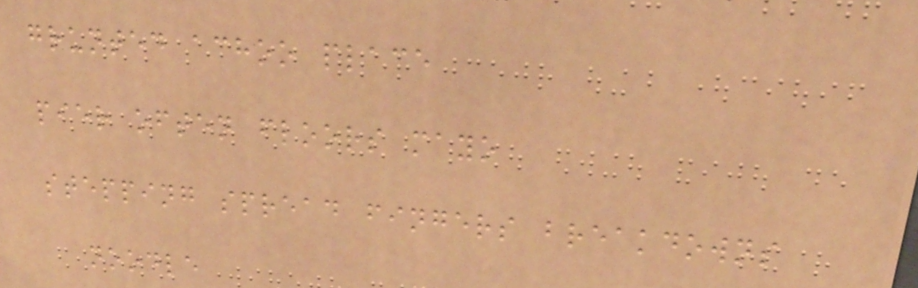grunted achoo place
pier often floors mayo
stepping spread fingers breakdowns
noodle
